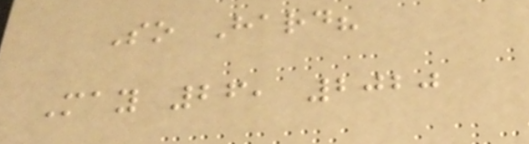So Hard?
May 26, 2020
